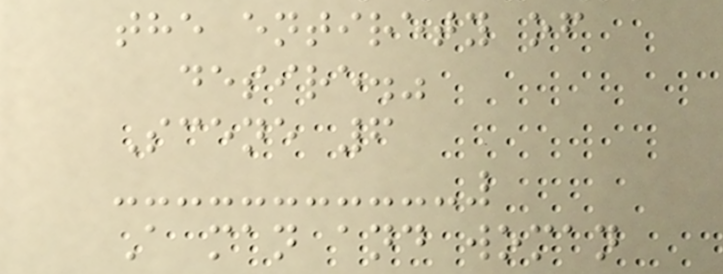the entirety of
desire."
Scene 6
A man and woman
